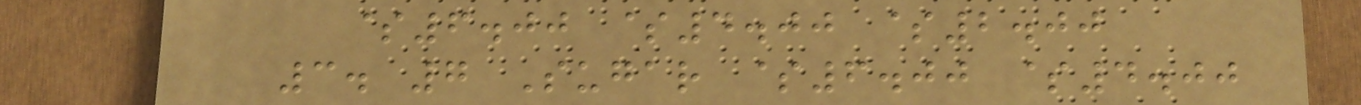$6.00 $4.00 $2.00
3. 7 Sugar $6.00 $4.00
